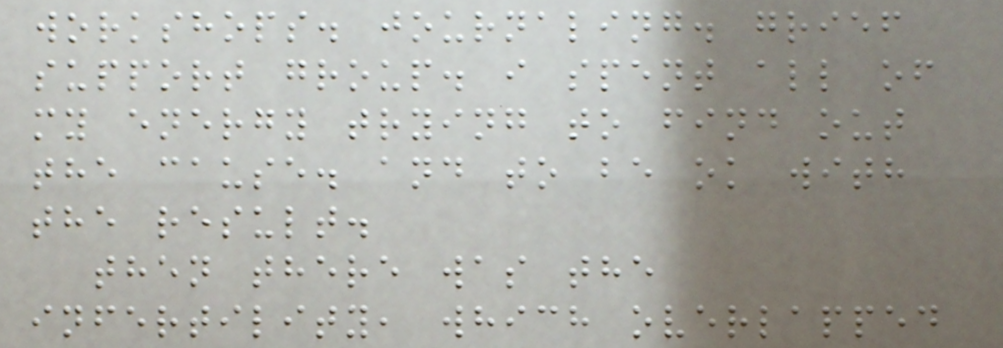workshops. journaling. grief
support group. i spent all of
my energy trying to find out
the cause. and to be ok with
the result.
then there was the
infertility, which overlapped
